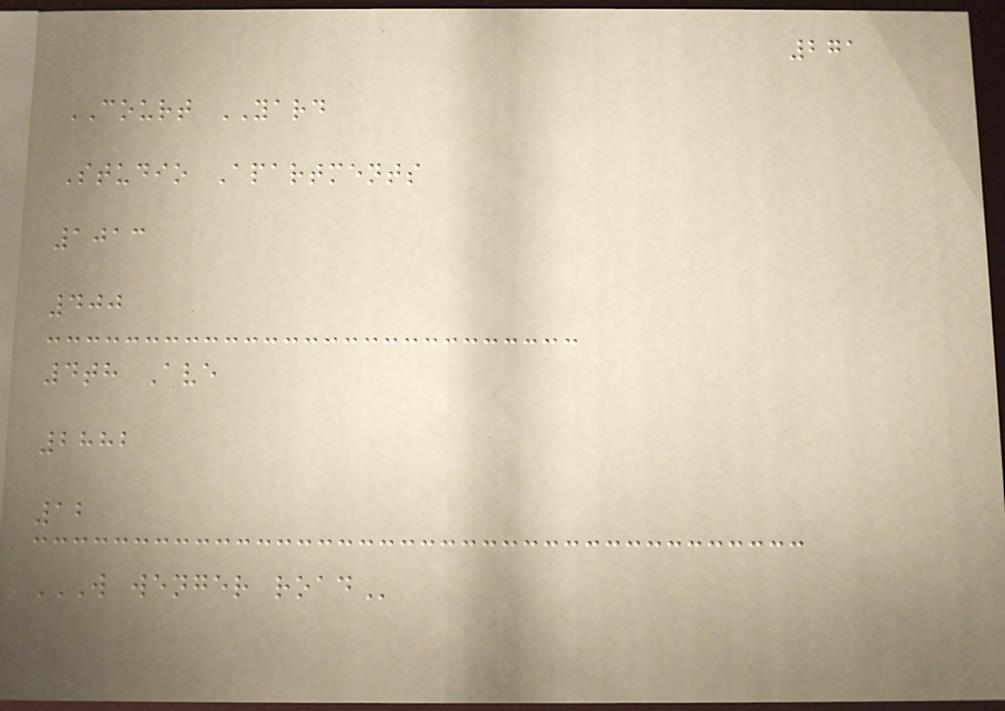271
COURT YARD
Studio Apartments
1013
400
4th Ave
2882
12
W WENGER ROAD
